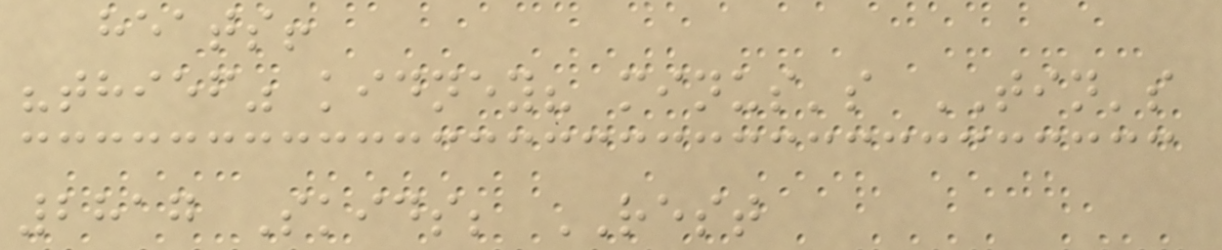heats!
"thief" kidney? minus's TIN's
2817 Skids; REST
